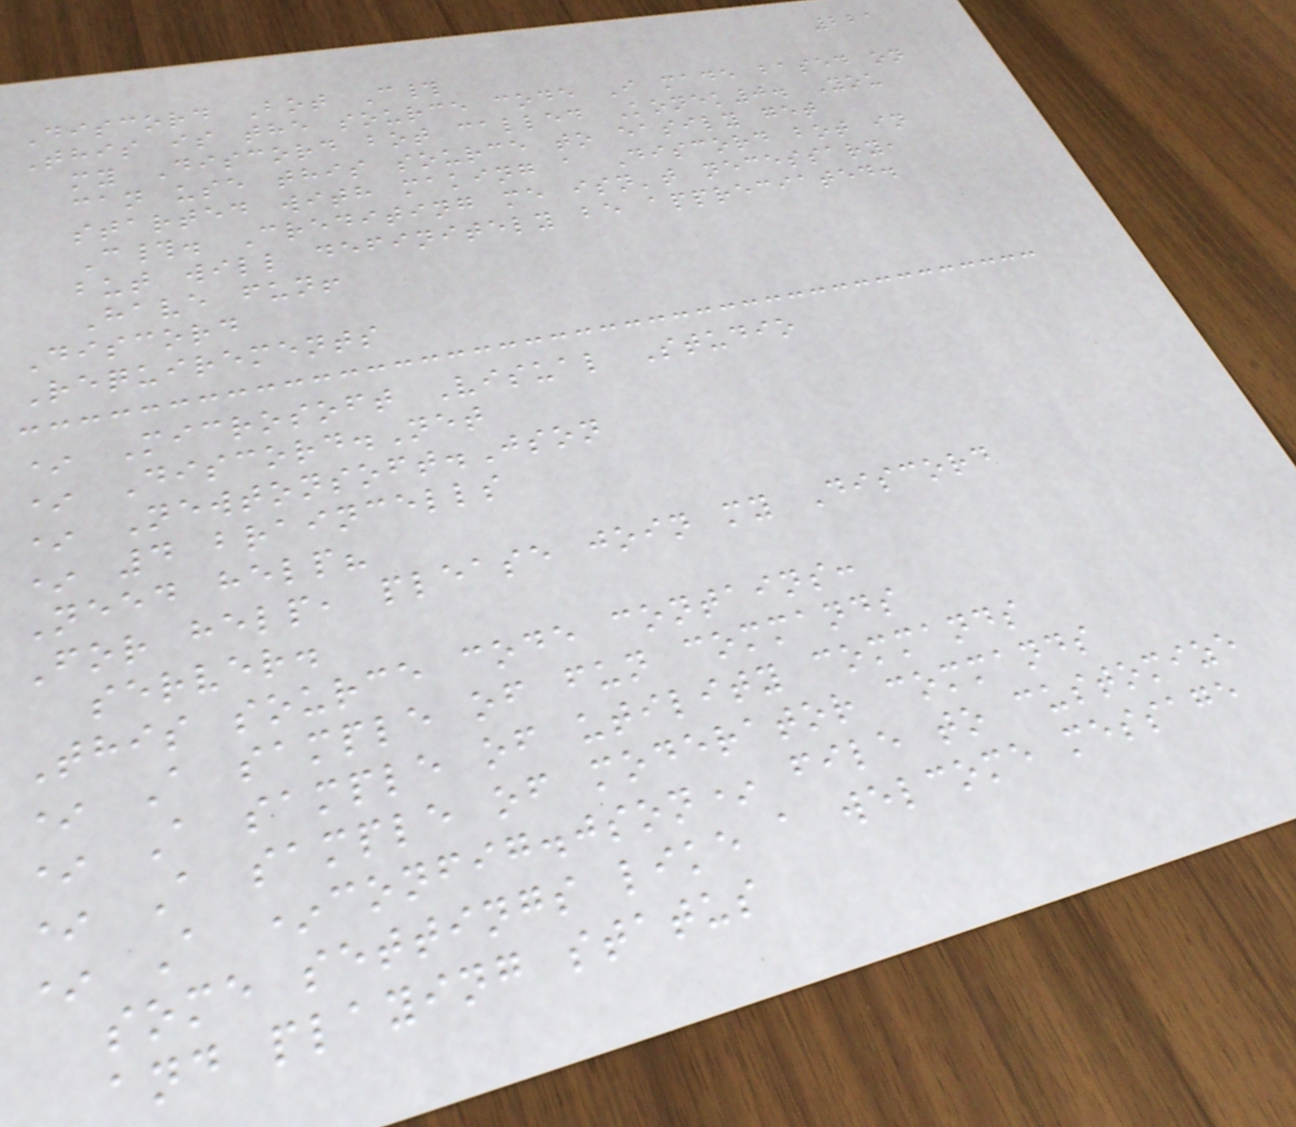221
Discord Bot C#
This is the source code I made based on
my Discord bot called Konek0. You
can use this source to easily get
started with making a Discord bot in
C#. Crediting me isn't necessary,
but will definitely be appreciated.
Have fun!
Discord
Requirements
* Microsoft Visual Studio
* Discord.Net
* Newtonsoft.Json
* 4 braincells
Need help?
For help, please join my Discord
server.
This source code contains:
* A sample of fun commands
* A sample of utility commands
* A sample of moderator commands
* A *config.json* file to customize
some settings like a welcome message
and playing status
